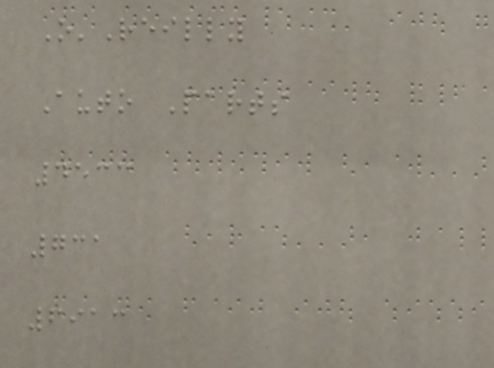O'Reilly
Auto Parts
4533
731
6913
